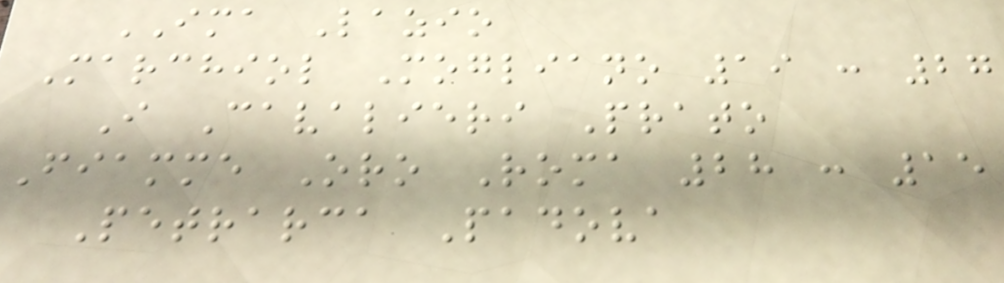IMA Lazio
Marchiol Mogliano 19 : 27
I Cavalieri Prato
Fiamme Oro Roma 28 : 15
Petrarca Padova
